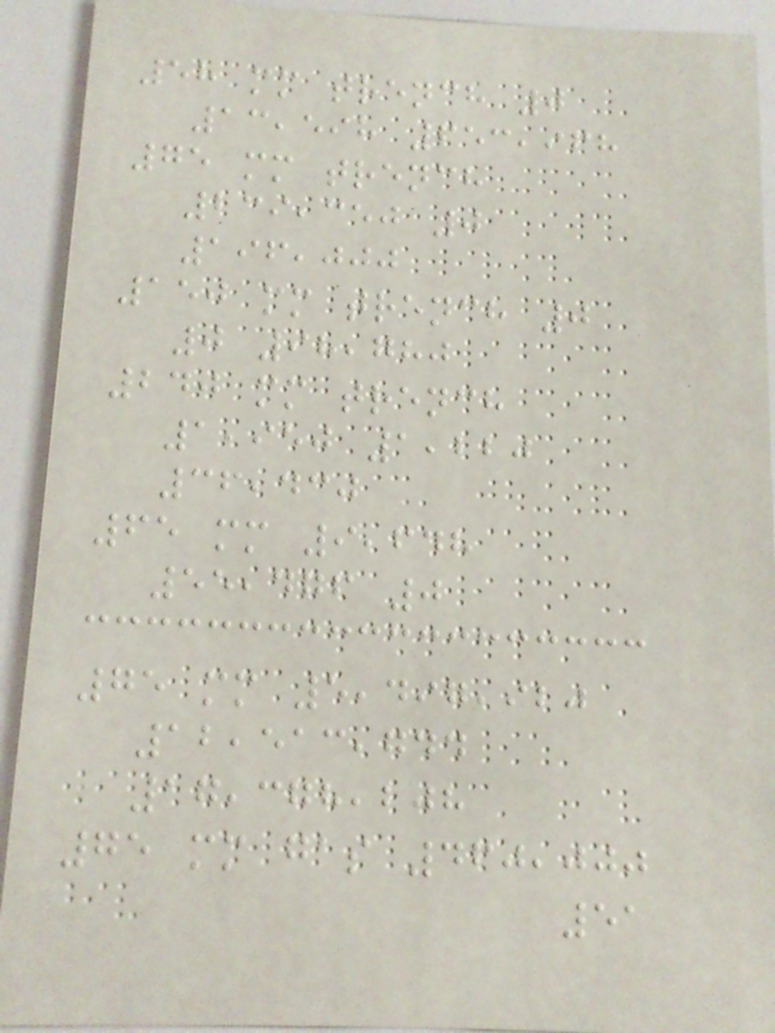58 mm trench 0
13,598 653,968
75 mm trench
239,350 0
196,000
150 mm trench 0
0 98,780
240 mm trench
1,950 1,220
36,430
65 mm 9,648
55,476 0
75 mm 5,497,920
12,513,744
17,378,208
75 mm gas 460,000
51
